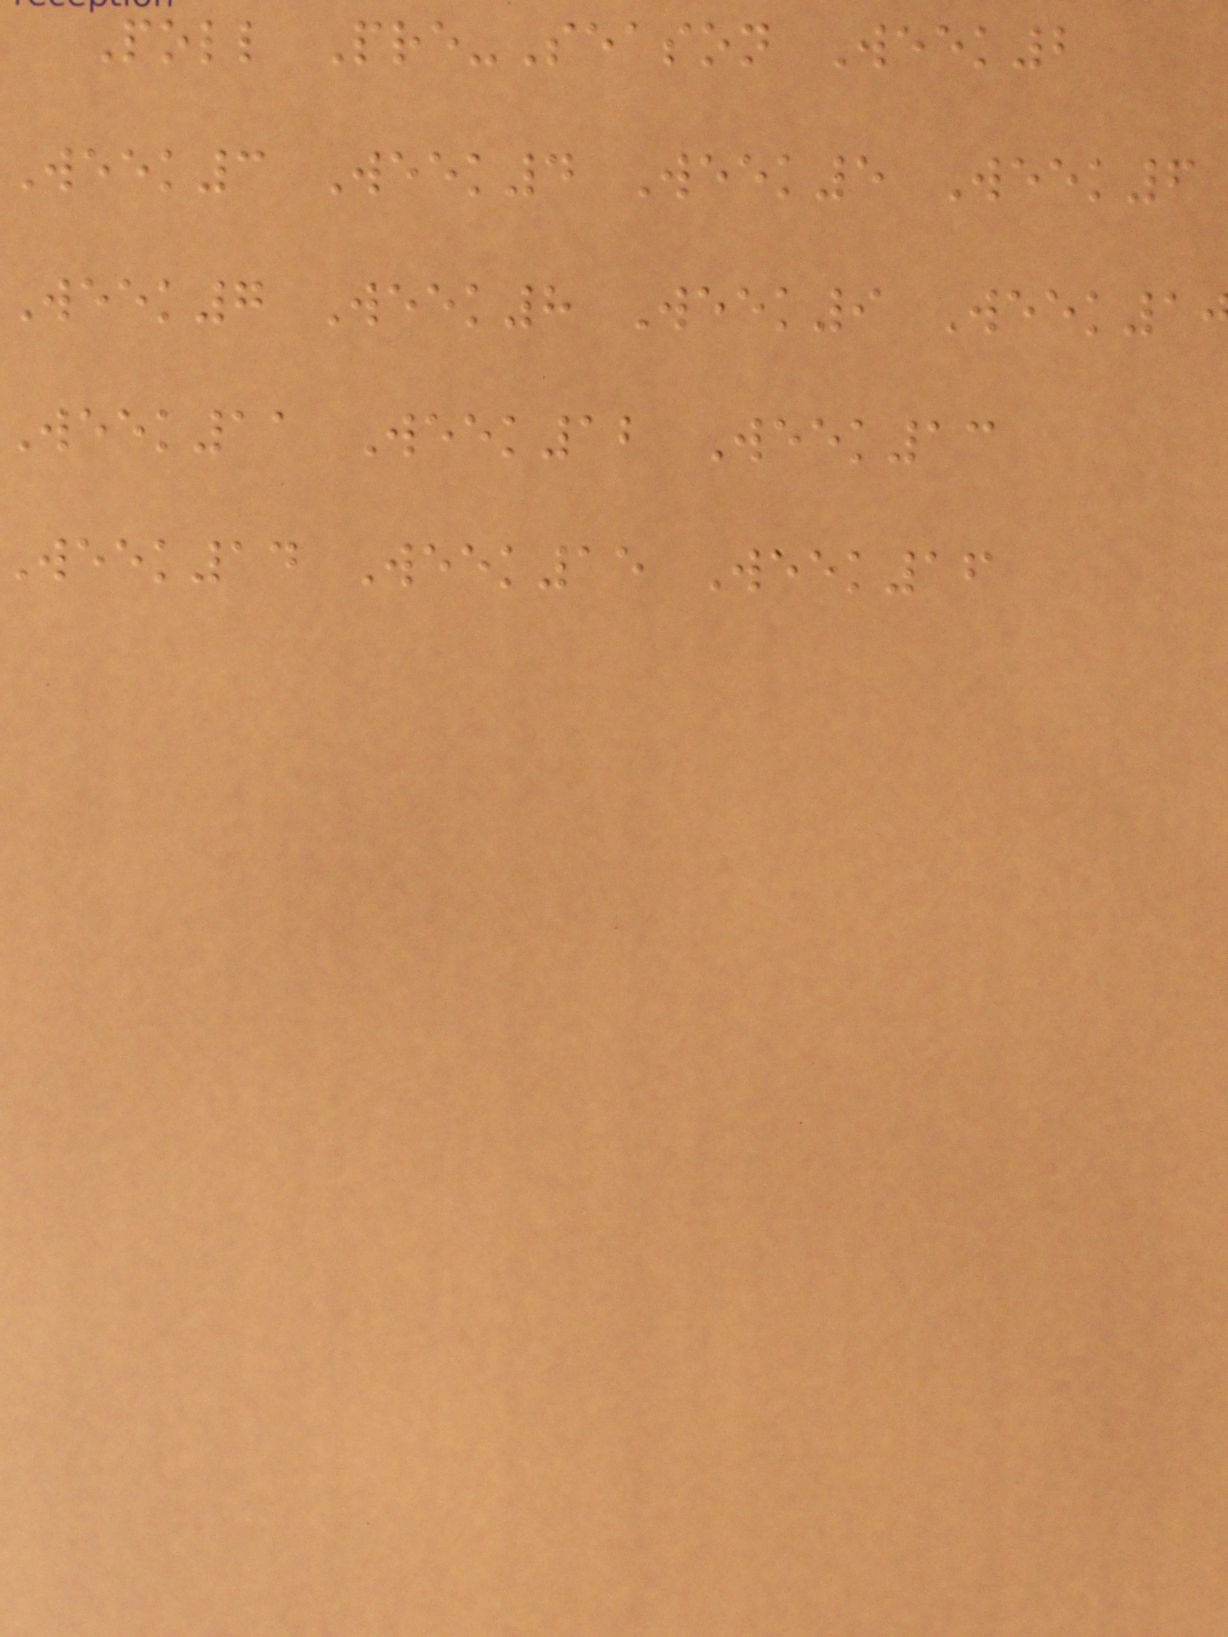Poll Pre-Season Week2
Week3 Week4 Week5 Week6
Week7 Week8 Week9 Week1
Week11 Week12 Week13
week14 Week15 Week16
